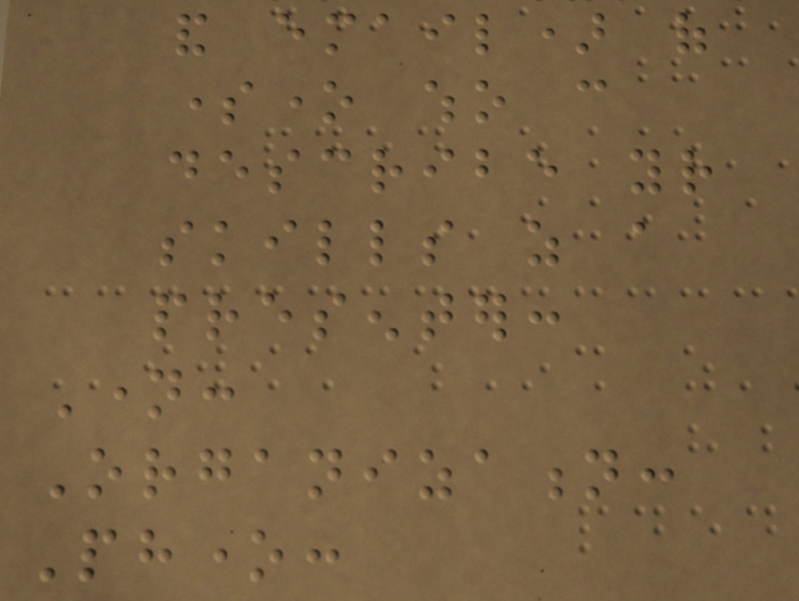and email) of
someone who can
describe your
skills as a
presenter:
Name:
Organization:
Phone:
